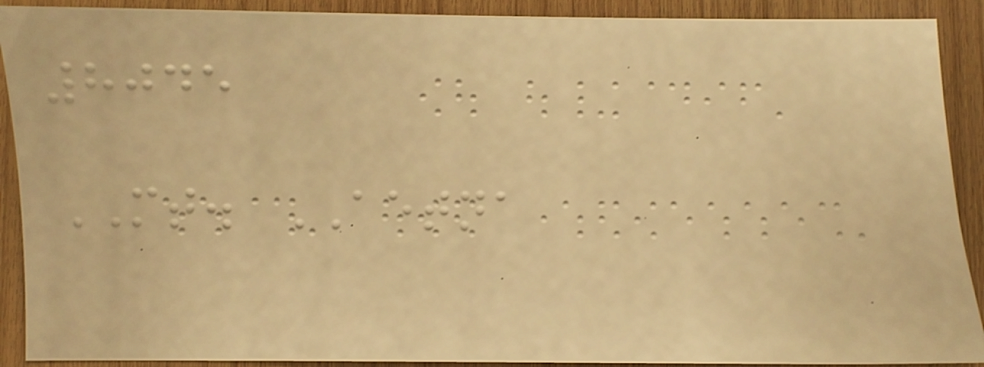8045
MT. AETNA
